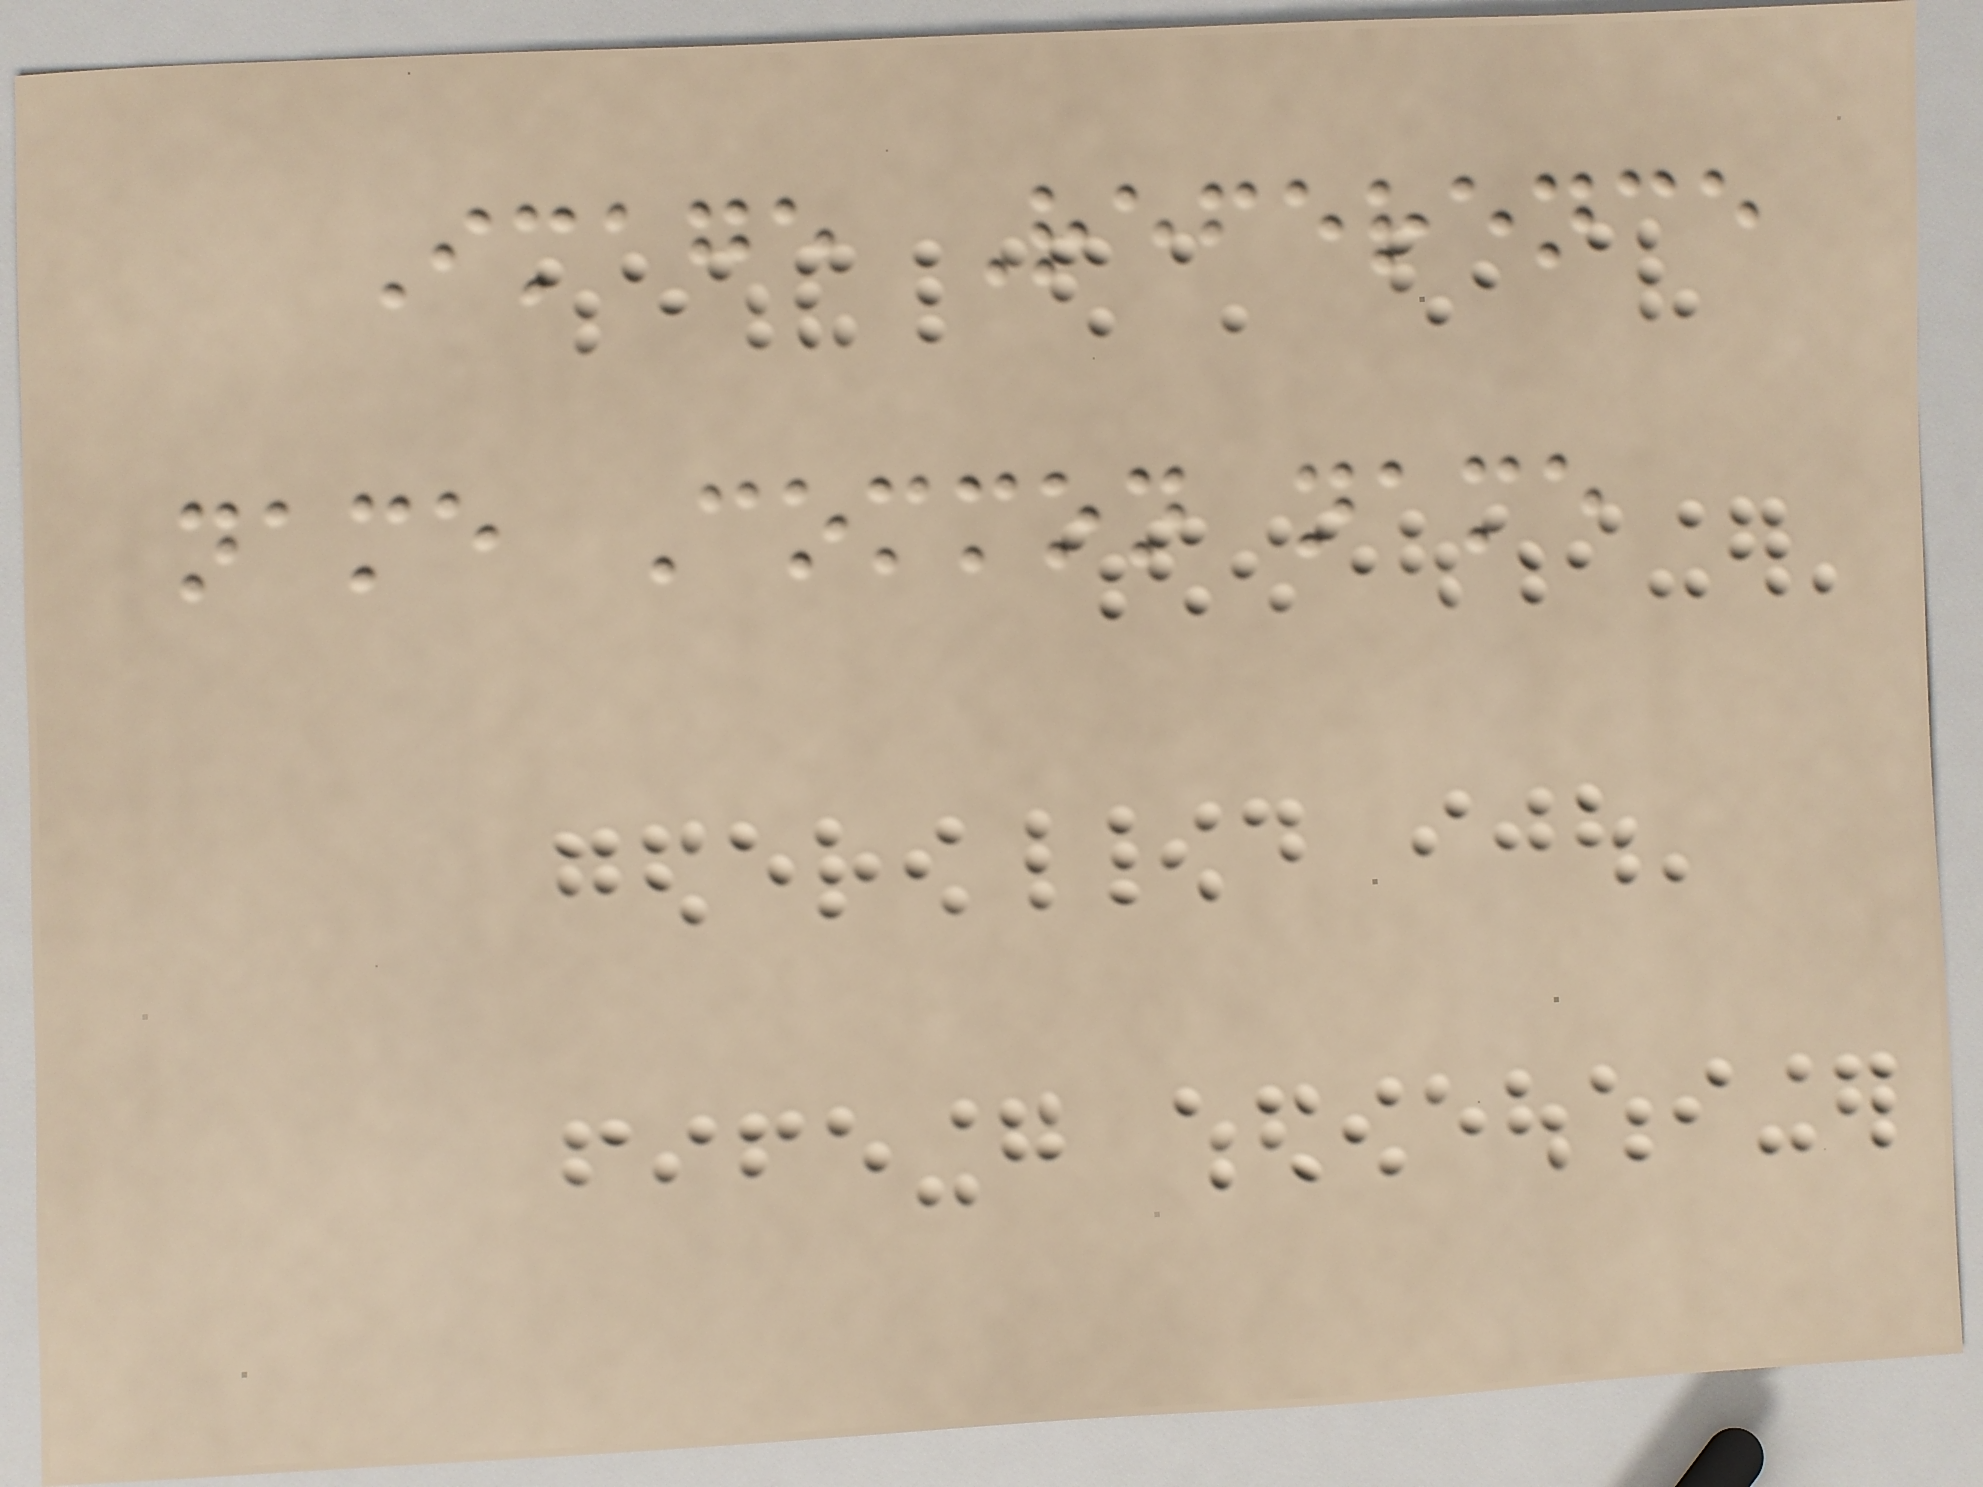Image Reference
name Common name
